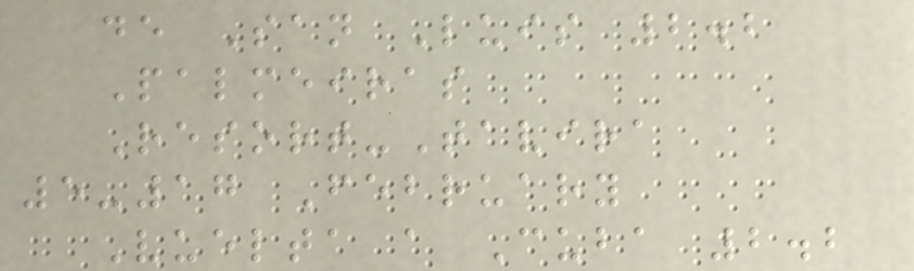de San Luis 2.2
Palmeiras
Resort-Tavira
5-17 February
Vuelta a Cuba 2.2
